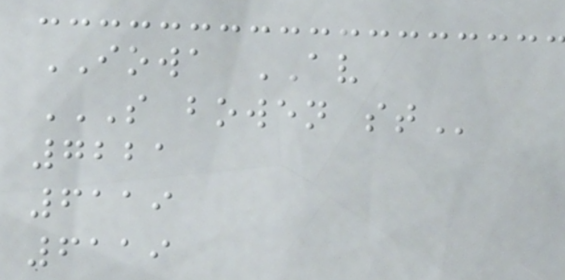IOWA AV
S BOWEN ST
7221
6119
6119
